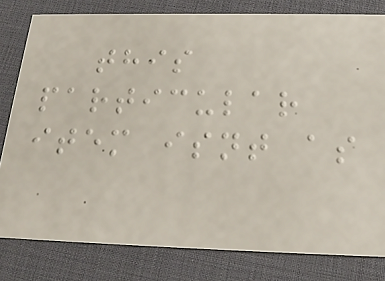this
particular
item isnt as
